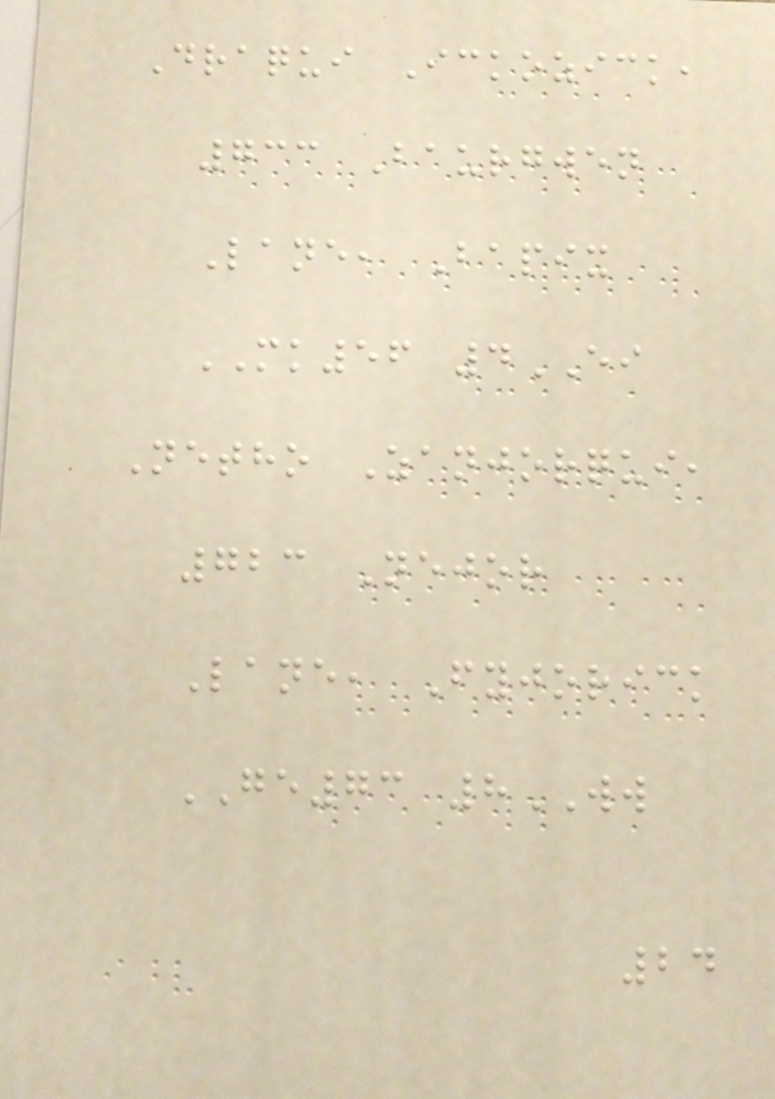Draqui Ickozick,
733 Baurgwen
Lane, Bapix
MK56 4EI
Netho Zanjorqui,
723 Nejor
Lane, Fyjorick
GE73 8WW
24
